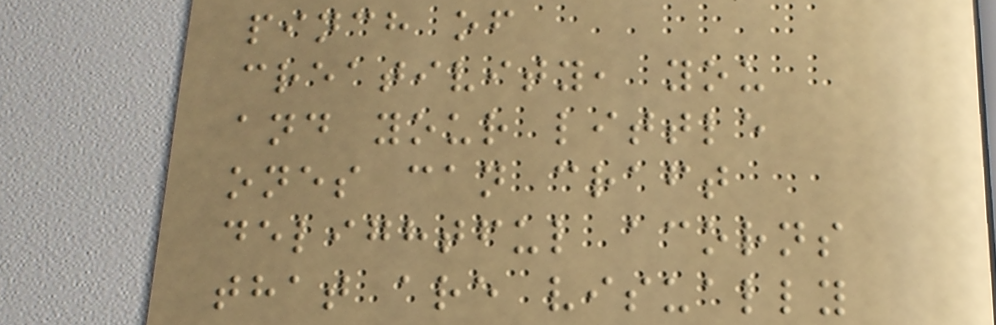pinch of
creativity, you
and your little
ones can craft
delightful acorns
that are visually
